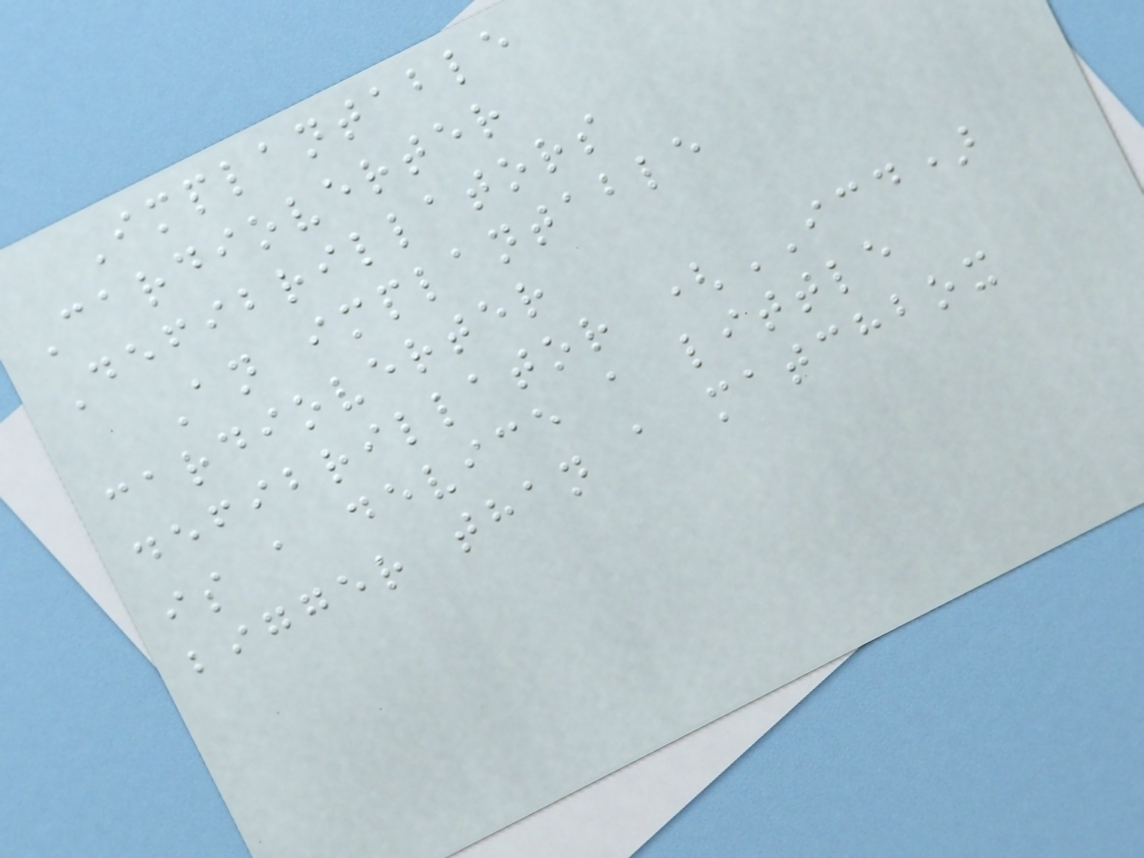Implantable
Cardioverter
Defibrillators
An implantable
cardioverter
defibrillator (ICD)
is a device a little
bigger than a matchbox
